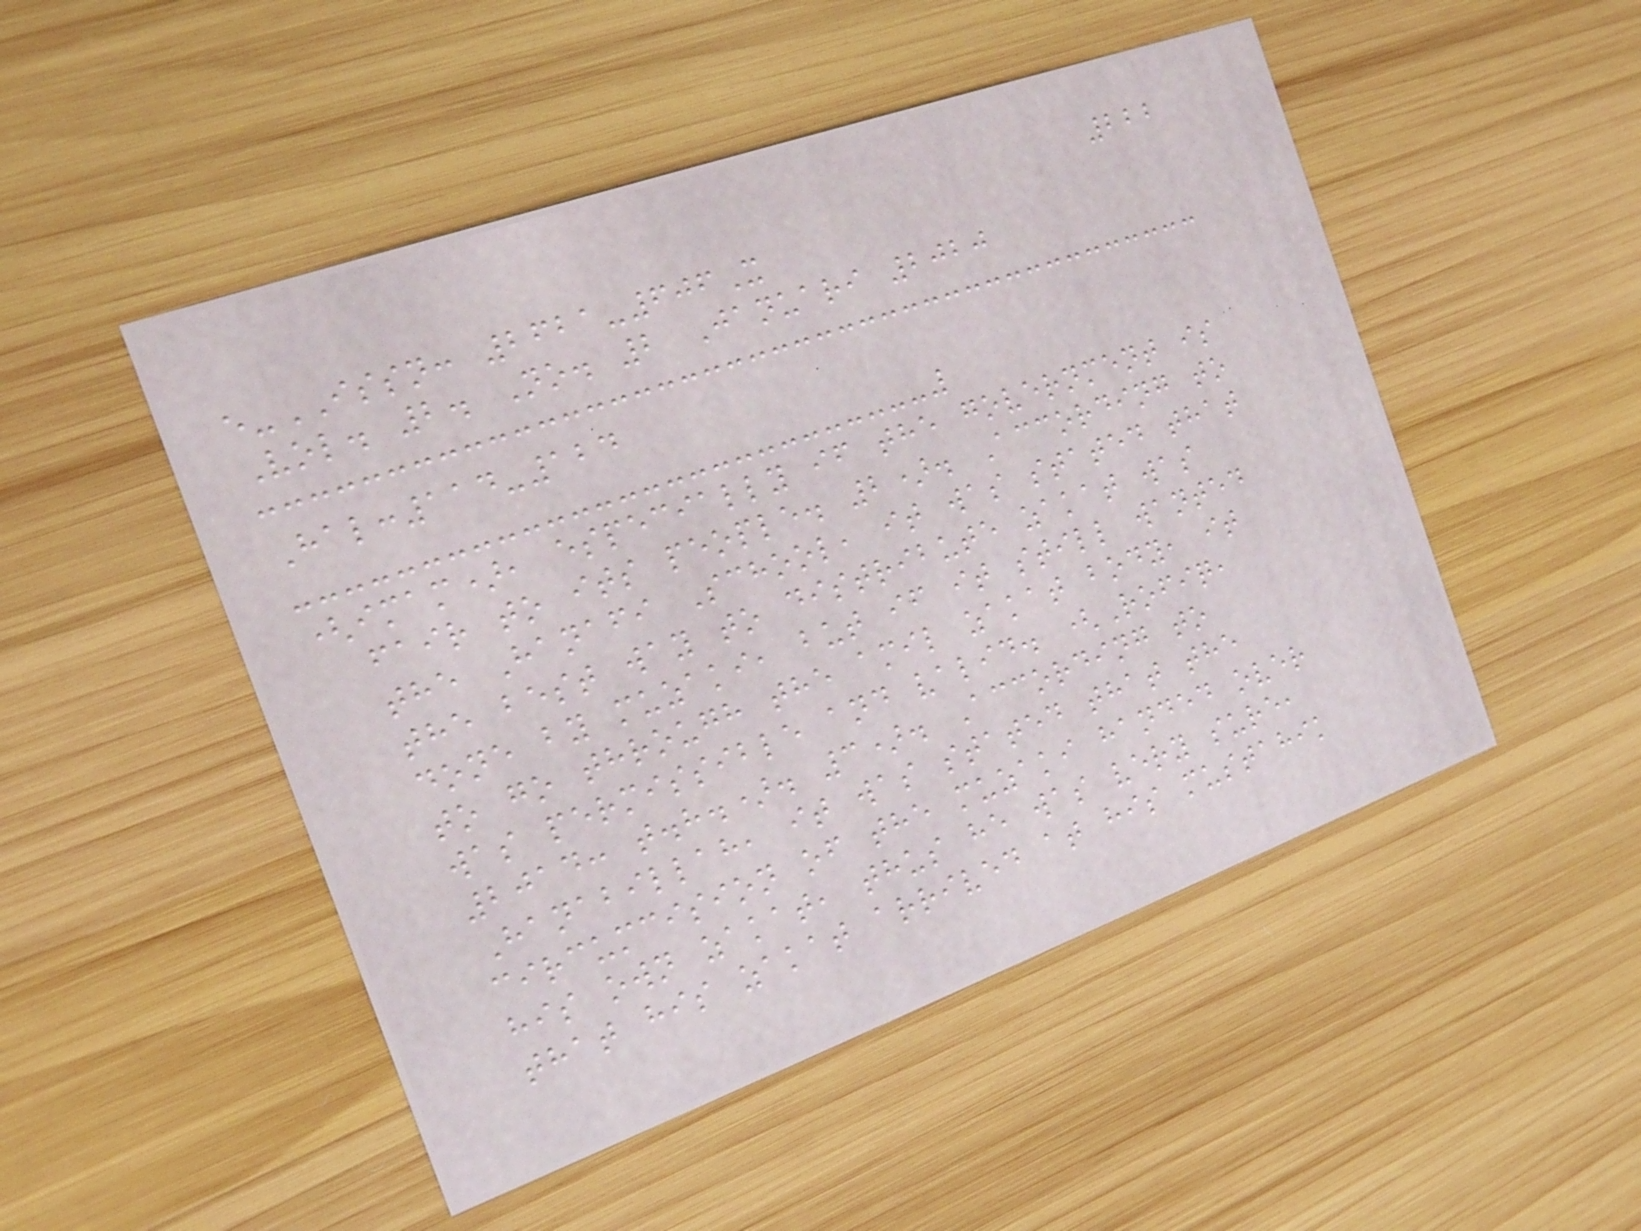222
e-ISSN: 2621-606X
Vol. 2. No. 2 Januari 2020
Hal:114-124
(imam), especially if the government is
fair to its people. 2). According to
the Hanafi School, it was stated that
the best way to distribute zakat was
done by muzaki, but if it still wanted
to go through the amil zakat body, it
was permissible and valid. (Rofiq,
2014: t.h.). 3). According to
Hanabillah, it was stated that the
circumcision of the muzaki handed over
his own zakat, thus he was very sure,
that his zakat arrived at his mustahik
